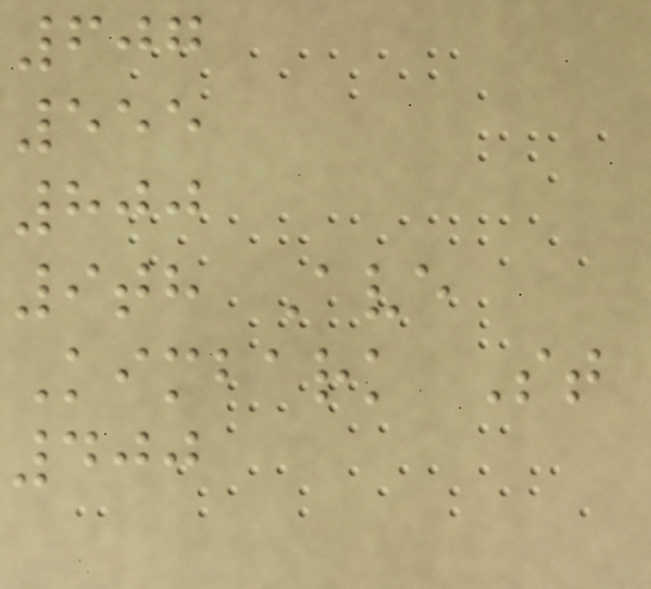607
555
800
9th Ave
Kimbark St
400
